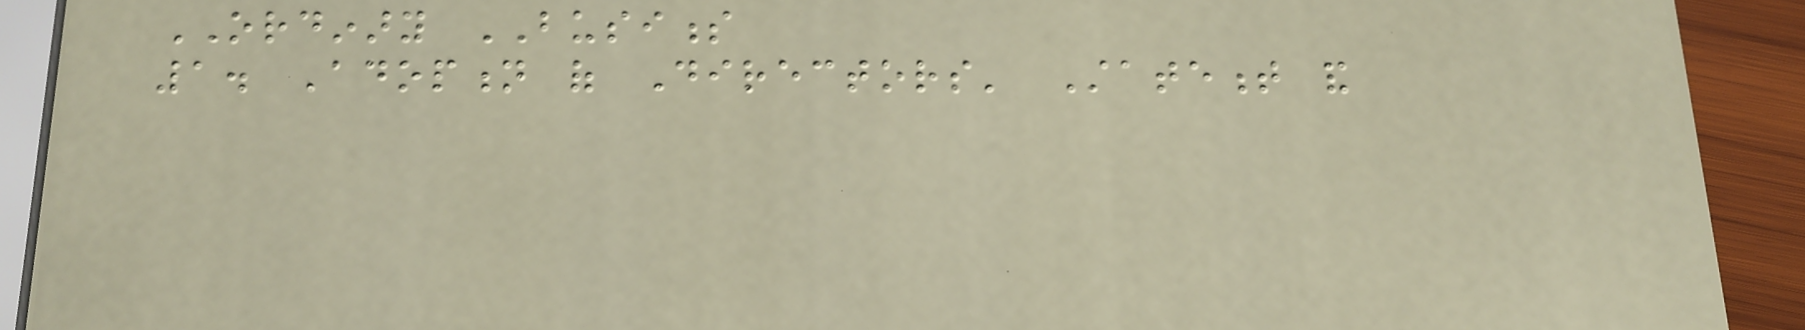ORDINARY BUSINESS
1. Adoption of Directors' Statement and
